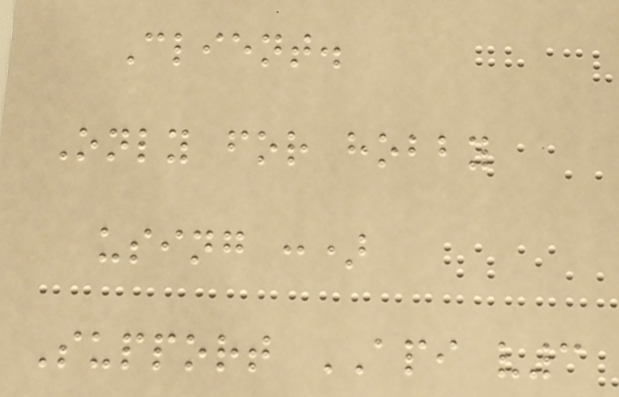Client.
Only for hobby
using :)
Support API v3
